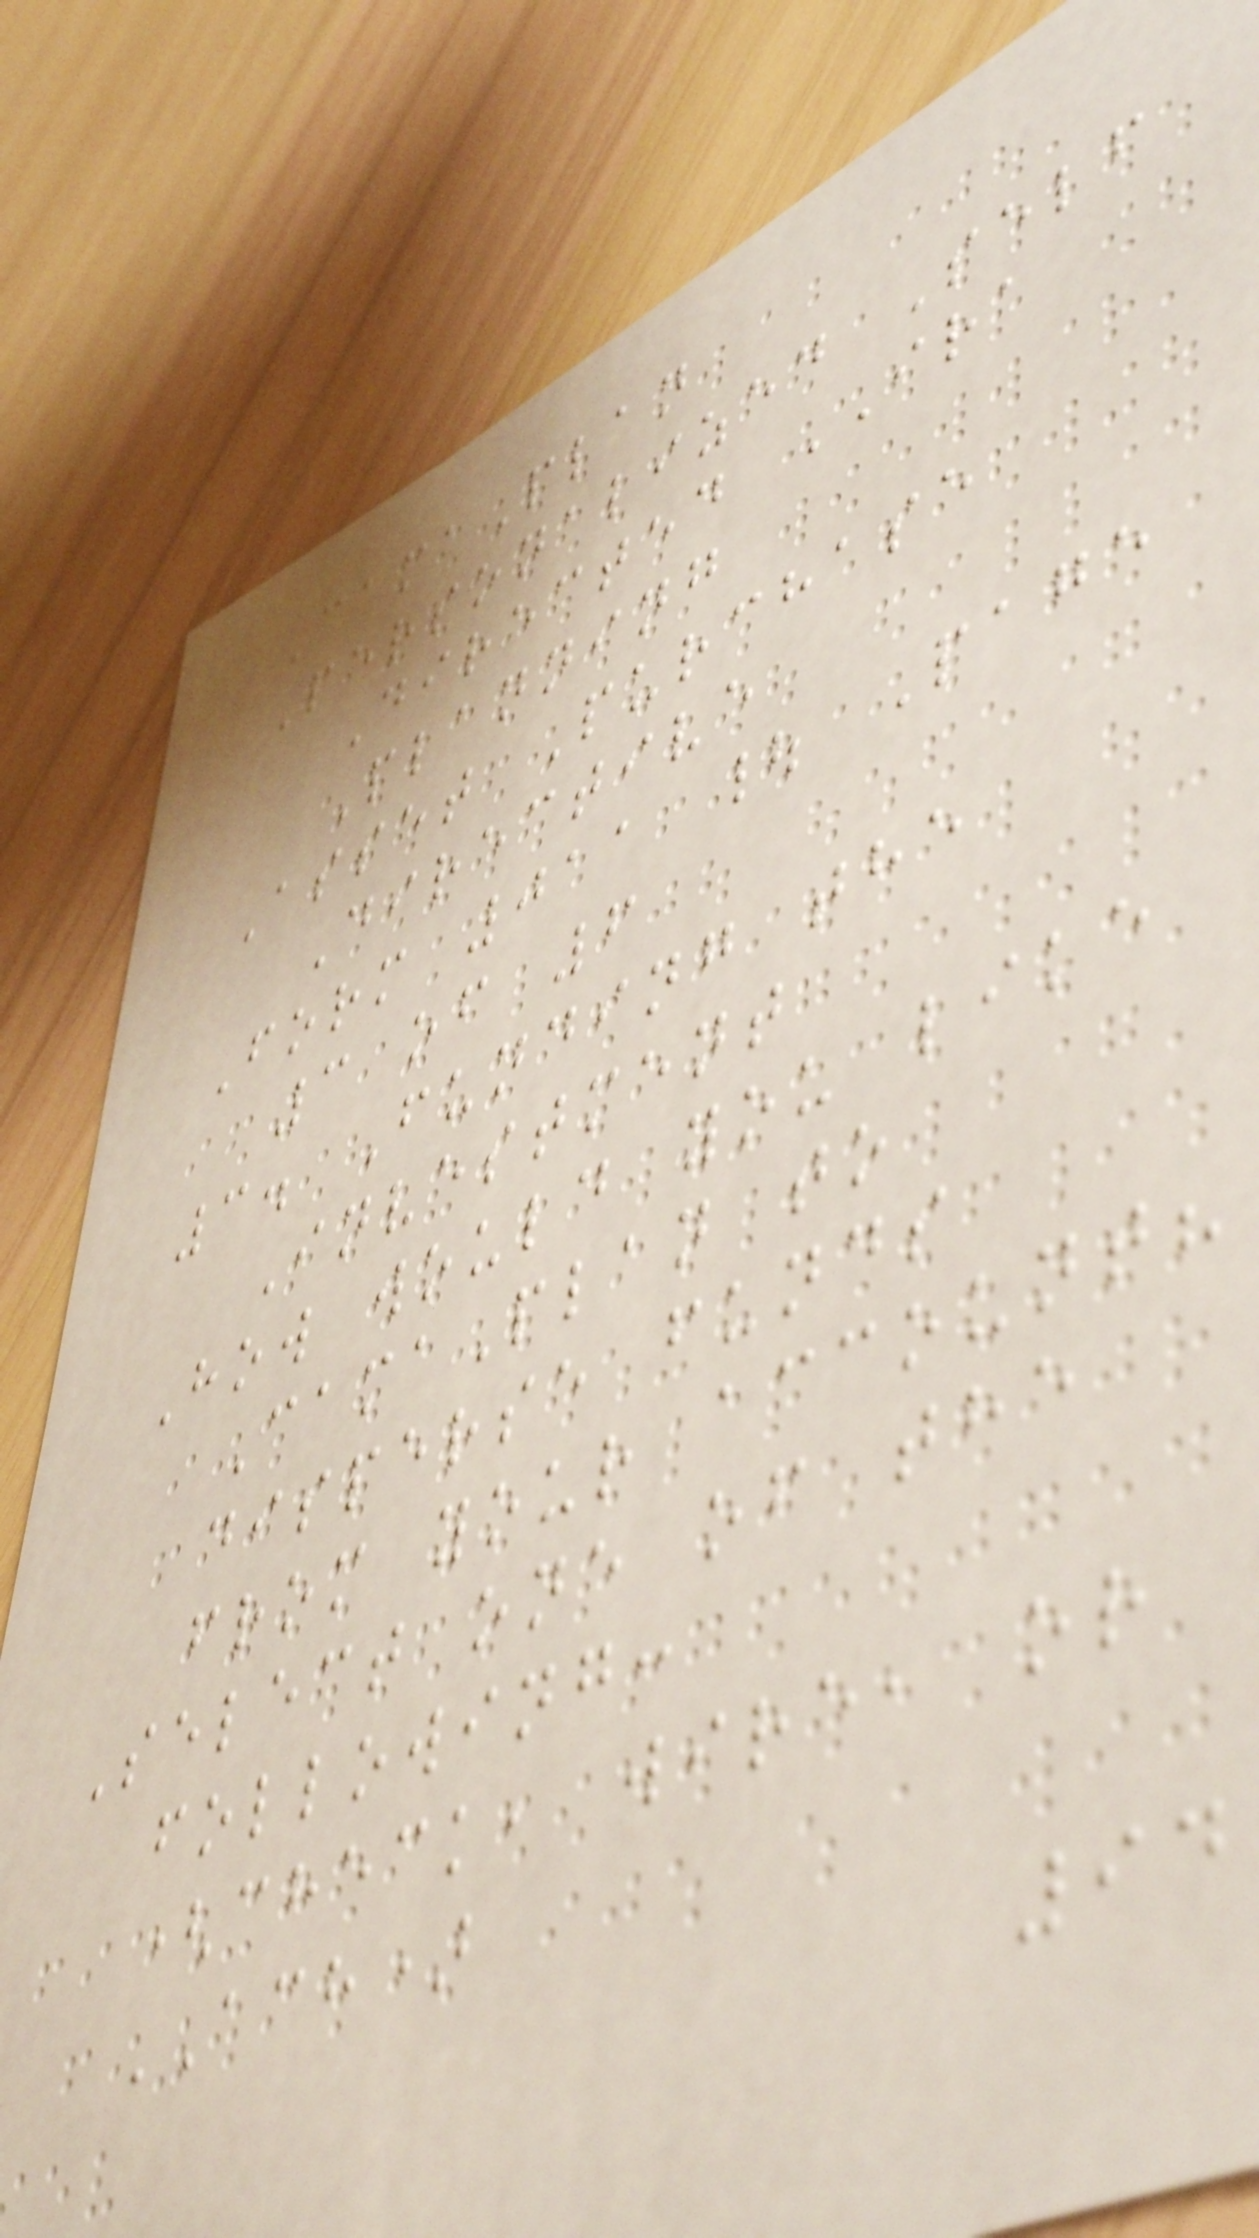CamaPlan
Personalized Self
Directed IRA
Planning
Asset Purchase
Directive
Form 011 | Page
3 of 6
3. Funding the
Investment
How would you like
CamaPlan to
disperse funds
from your account?
Select one of the
following:
(check, wire, or
ACH)
94
